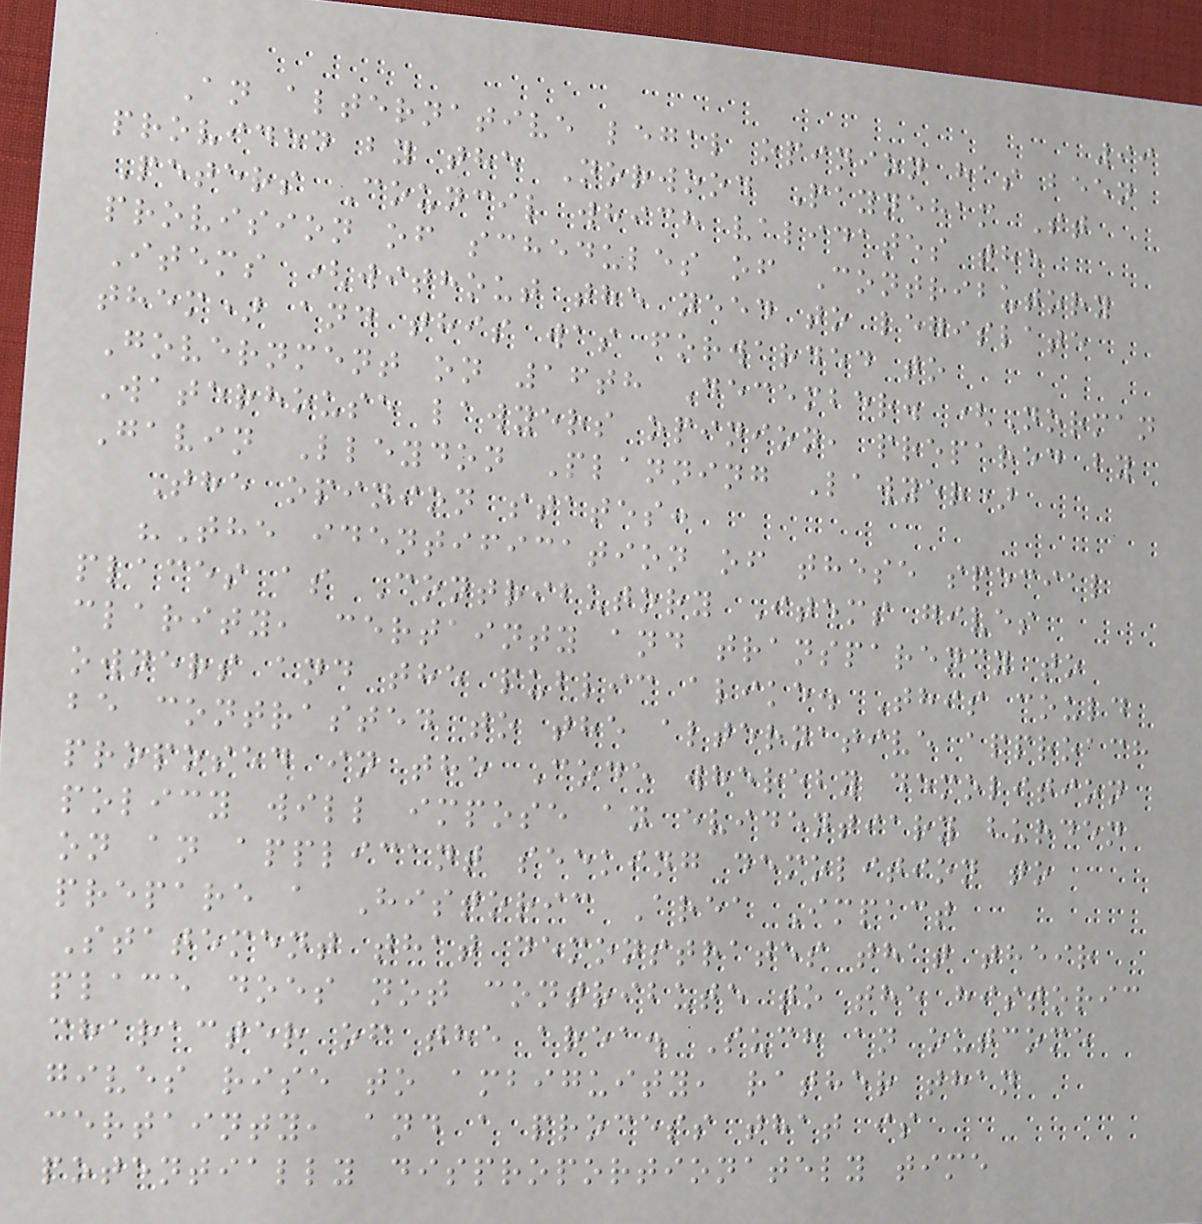99
An alternative legal opinion has been
provided by the Norwood Payneham St
Peters Council which validates the
provision of schedules of Contributory
Items (without the need to legislate
them) and this was forwarded to
Government on 16th December. (Norman
Waterhouse lawyers opinion, prepared by
Gavin Lleydon Planning Lawyer)
The opinion states:
"The identification of these special
places as Contributory Items gives
clarity, certainty and transparency to
owners and the public alike. This could
be contrasted to the alternative approach
proposed in the Code whereby demolition
policy will impose an evidentiary burden
on an applicant seeking demolition to
prepare a Historic Area Impact
Statement that demonstrates that their
place does not contribute to the historic
character of the area. Such an outcome
gives rise to ambiguity, rather than
certainty, and a process that is
potentially disproportionately time
